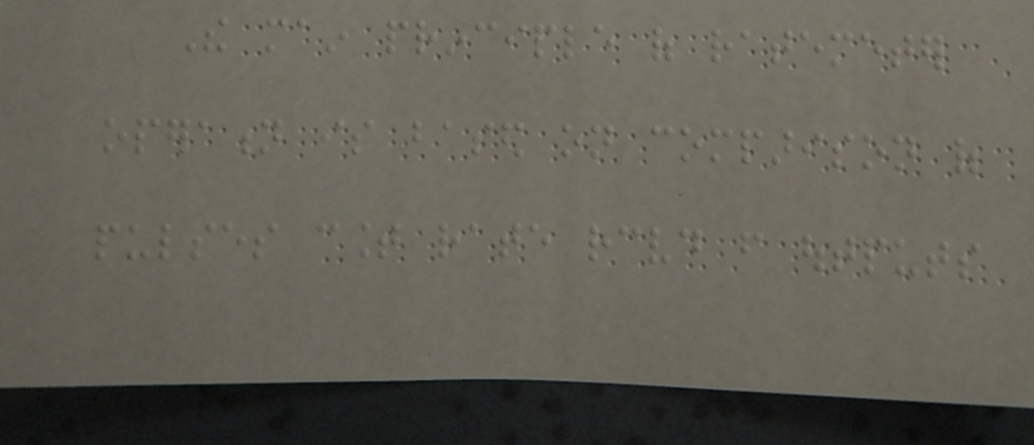The main principle of ratemeter
operation is based on comparison of
pulses count rate received from outputs
